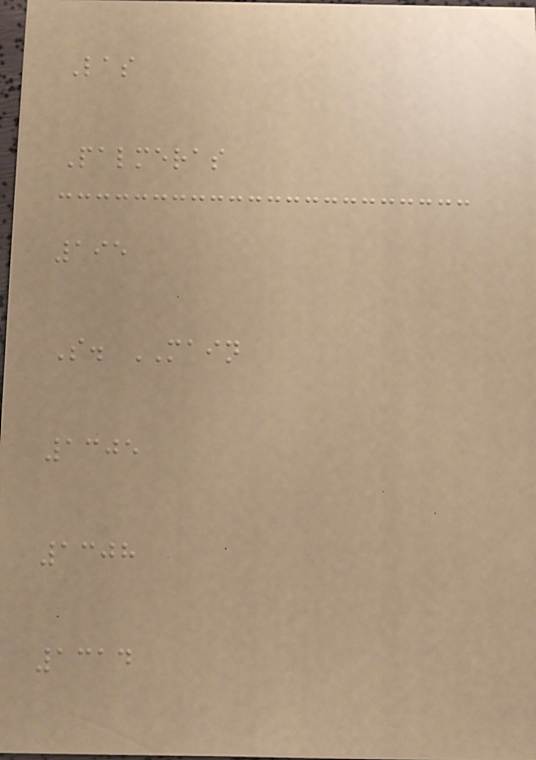Las
Palmeras
195
S. MAIN
1305
1308
1314
